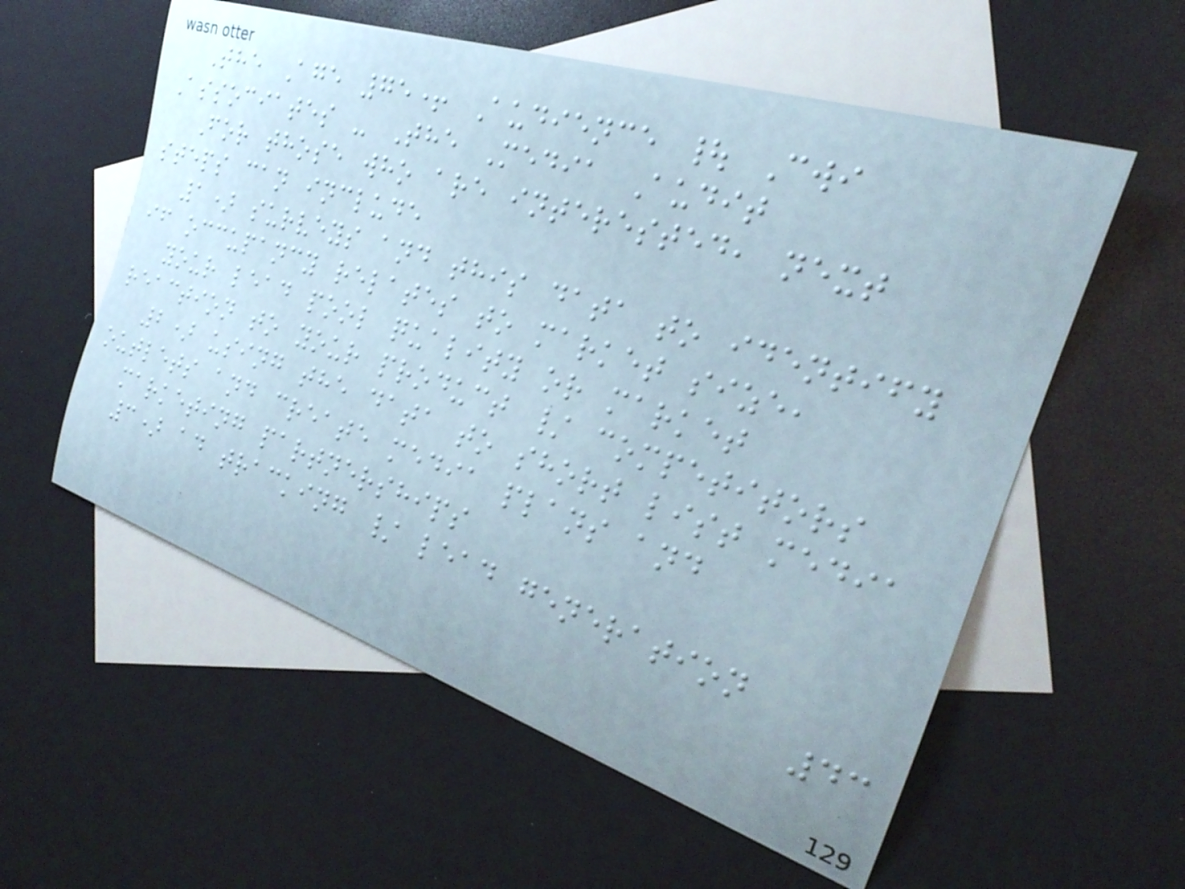The Age 75+ Audience | Cwi
Associates - The Media Audit
For those who are interested, next
steps can include
1) surveys and this data to identify
if occupancy relates to market size,
your lead pool quality or market
reaction to your product / competitors
2) using the data to short list media
outlets and create media plans and
marketing partnerships
3) ad tracking / lead generation
43
